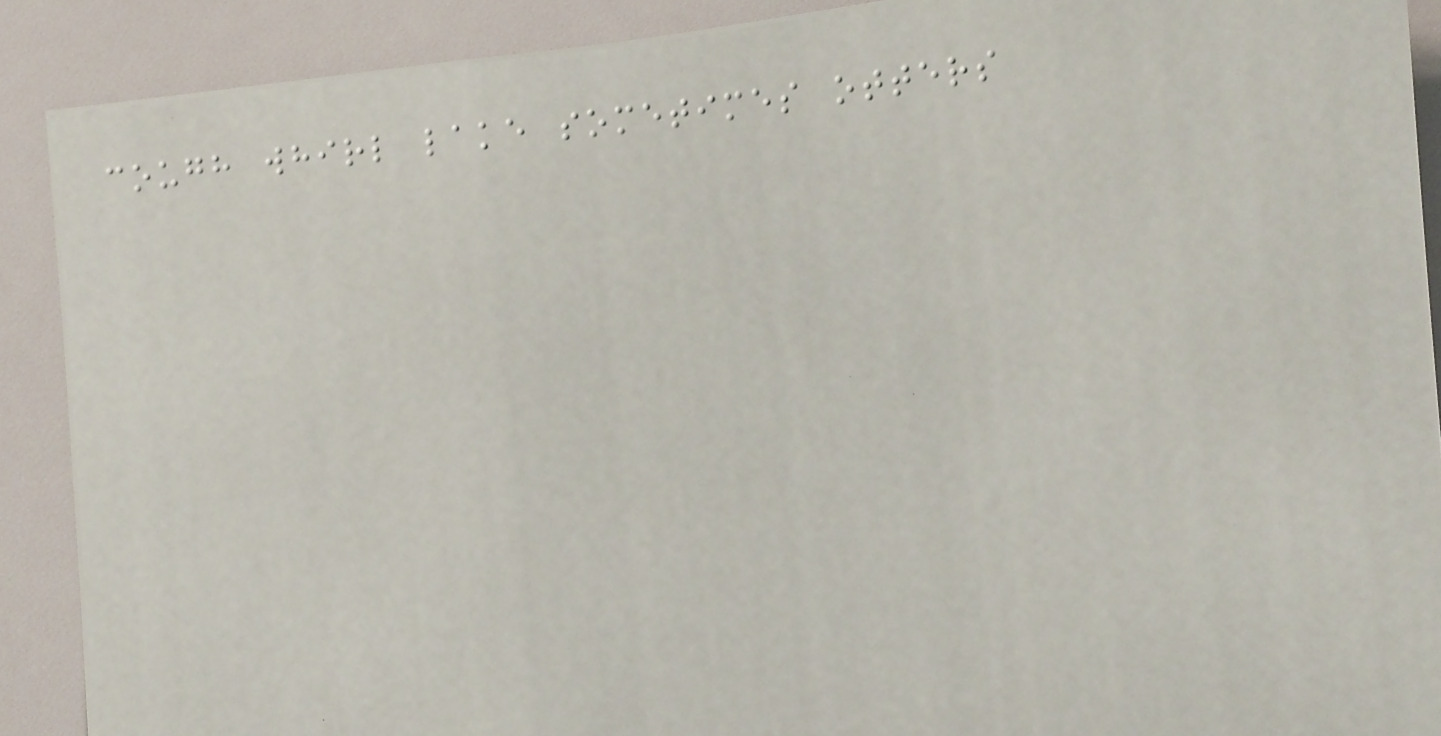cough whirl lake sometimes otters
